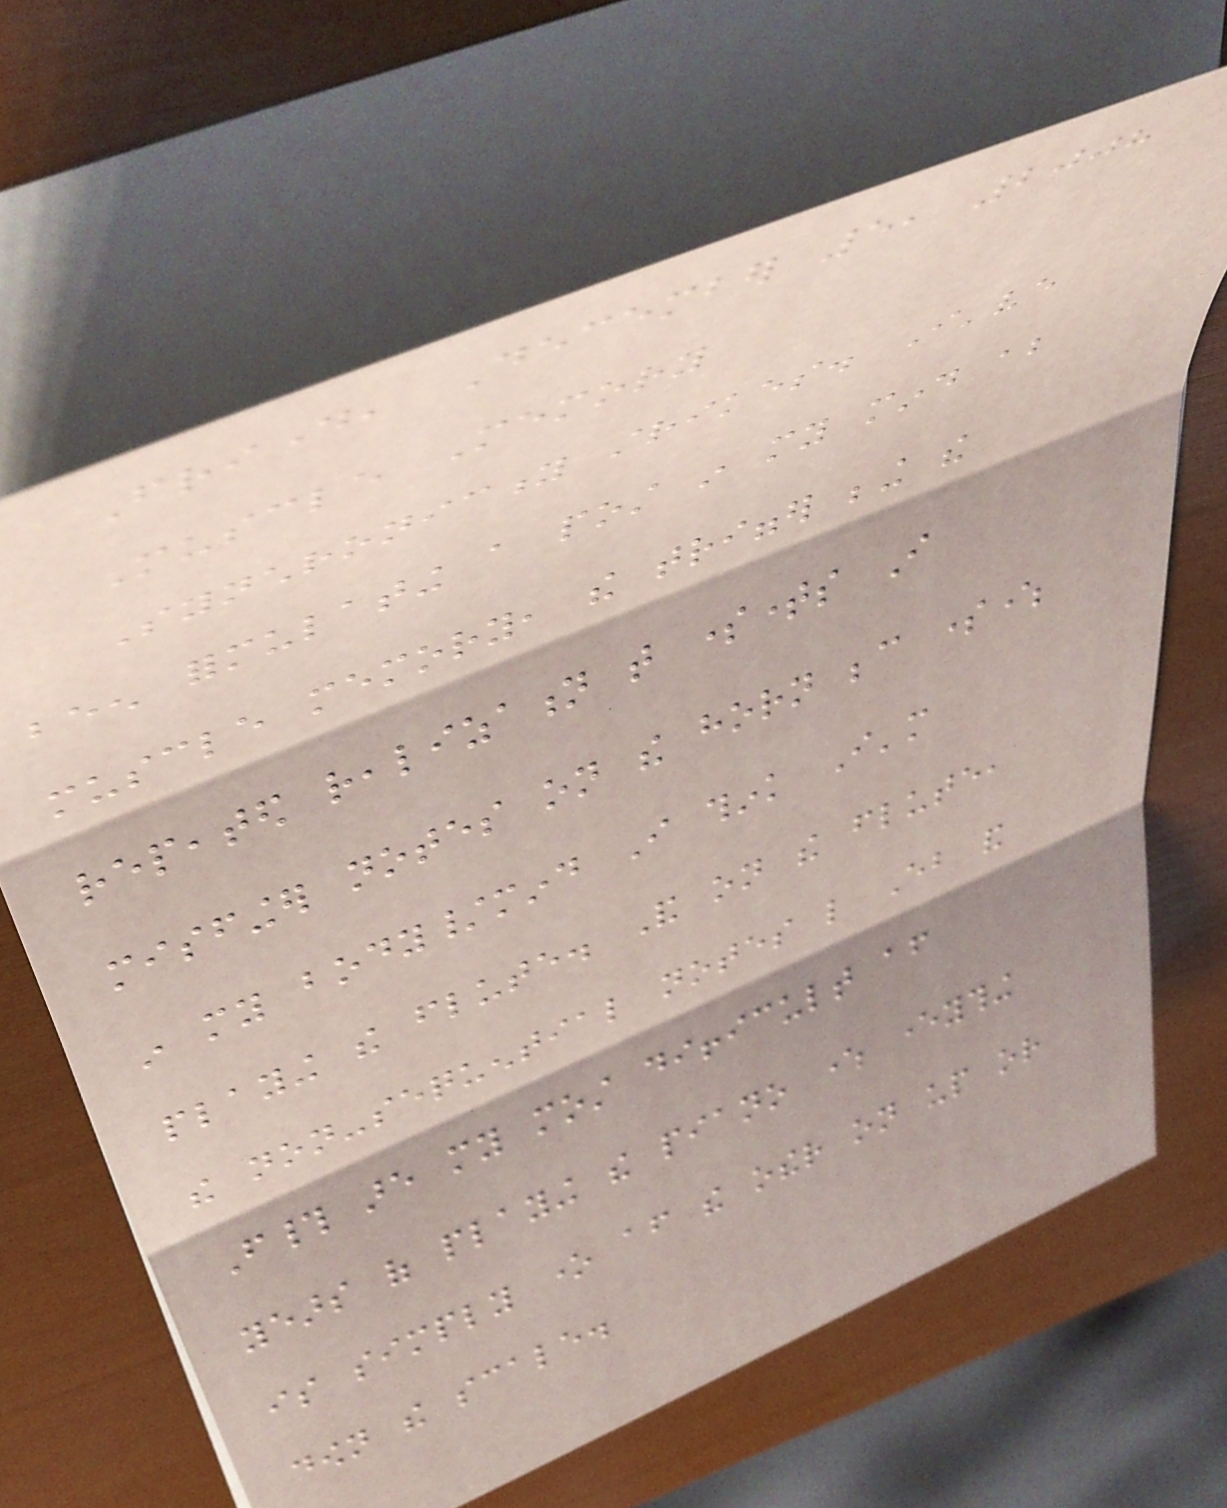Friday, December 5, 2008
Muscle Memory
Synchronicity strikes. I've
been formulating a post in my mind about
muscle memory, the trigger being the
repeated realization that sometimes I
misfinger notes on the horn because somewhere
in my body/mind I think I'm
playing the flute. And on the flute,
the non-sequential notes like Eb and
F# are my most difficult after
years of playing the piano where everything
is simply one after the other on up or
down the scale.
